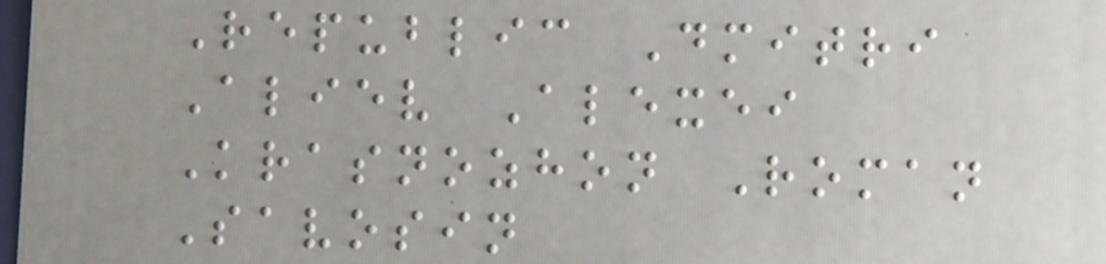Republic Dmitri
Aliev Alexei
Krasnozhon Roman
Savosin
